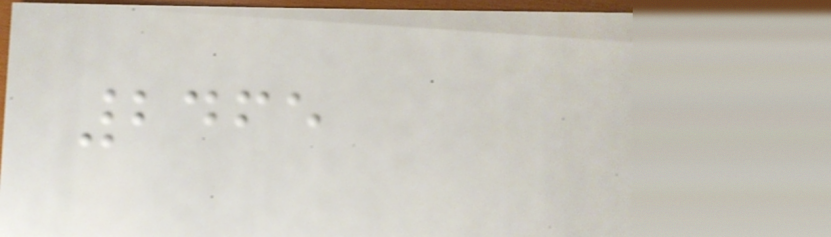2465
